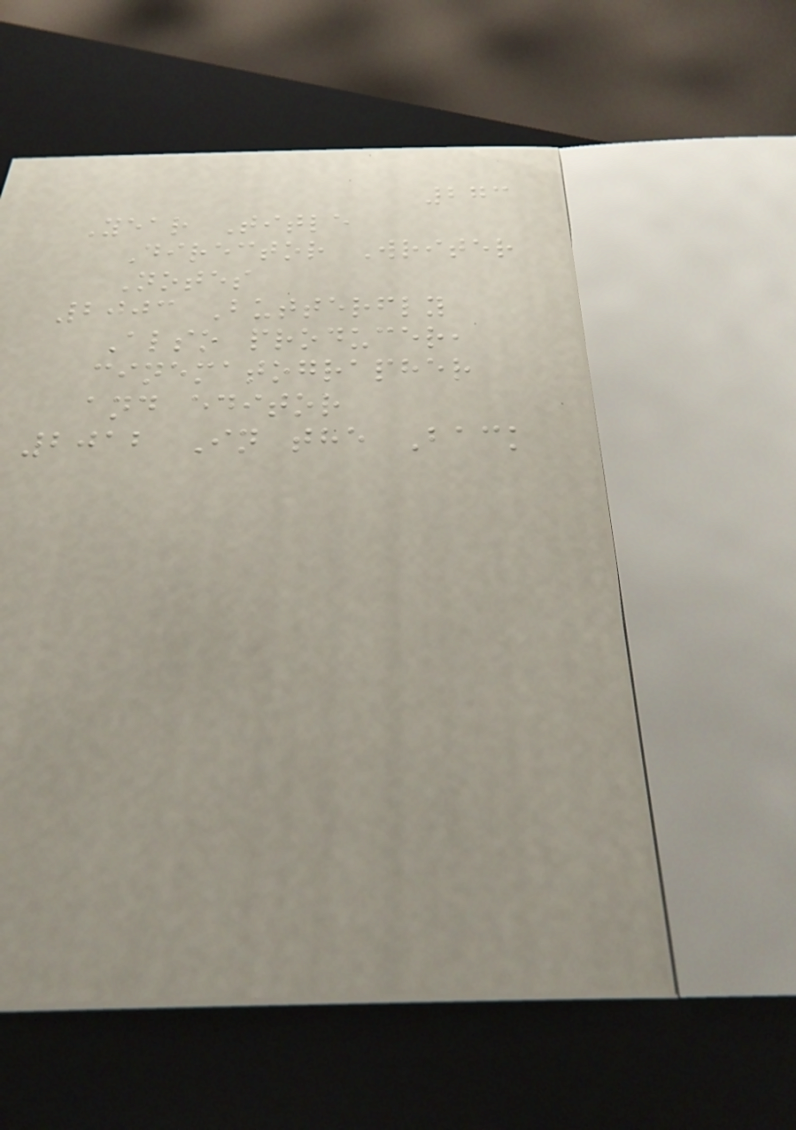273
Year Title
Director Writer
Notes
2003 Butterfly
Also producer,
cinematographer
and editor
2012 In the Back
